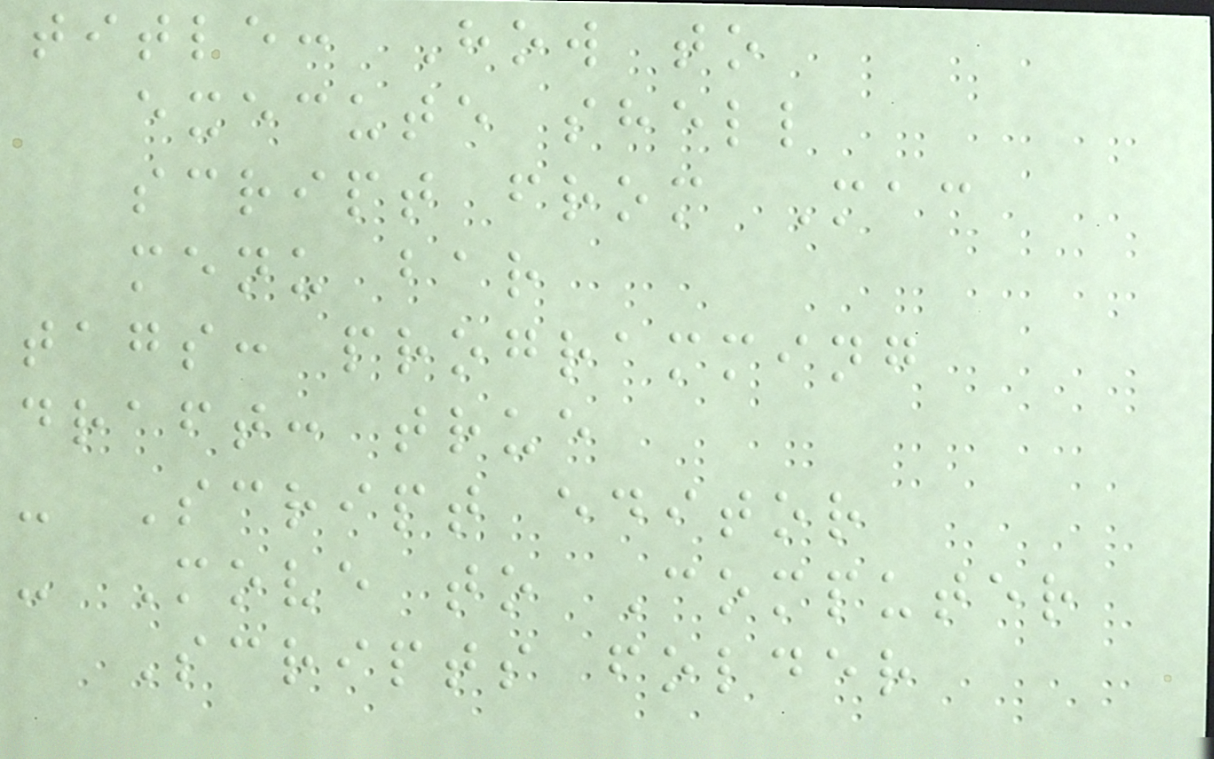title: How to
execute shell
script from Mac
menu bar
tags: programming
draft: true
- Script editor
- Move to Computer
Scripts folder
